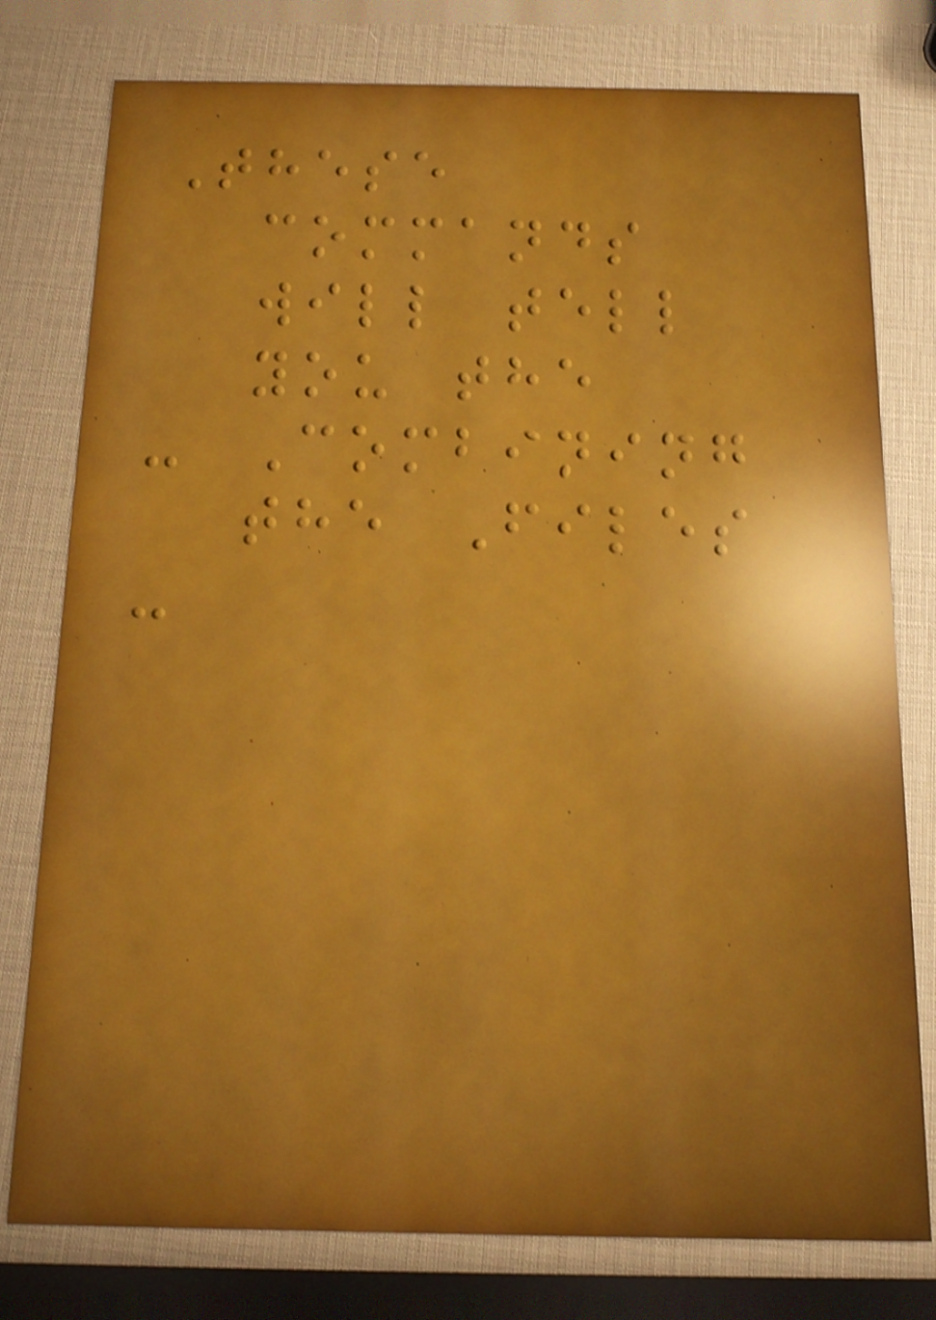These
commands
will tell
you the
- Combining
the Files
-
